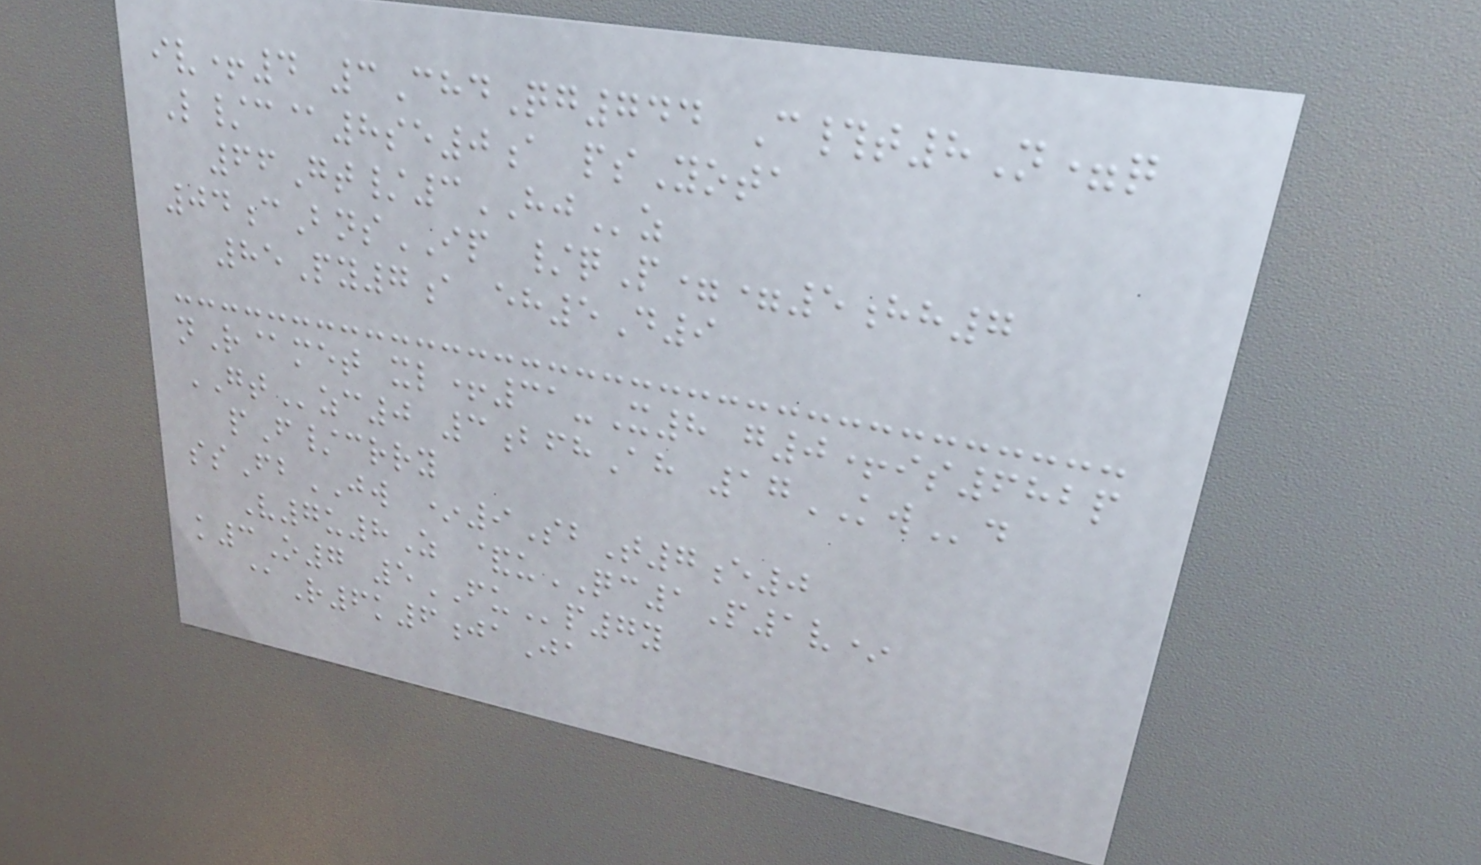iv+4 3ChdQg744 C#t8N=q
L/c@8se0a psYota
66Gt/3HJz
04cBnsIP /qP==5hh7
85Py7a eh5D9
nR@met xl+31-X8 g0+is682p
GTzc0 3bfhAh 17KWd
pF/crry
ssFbJW *9SbT7e0
V7u8Z &uQC1P1v*
k3O7 5FUp7y
@R6k6jaJa
